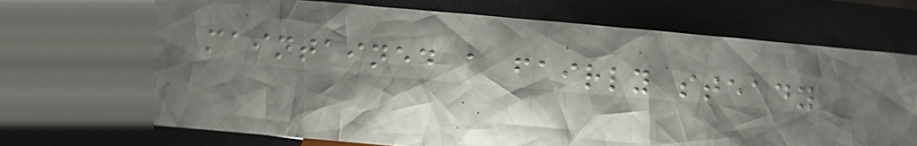maintained a fairly steady
